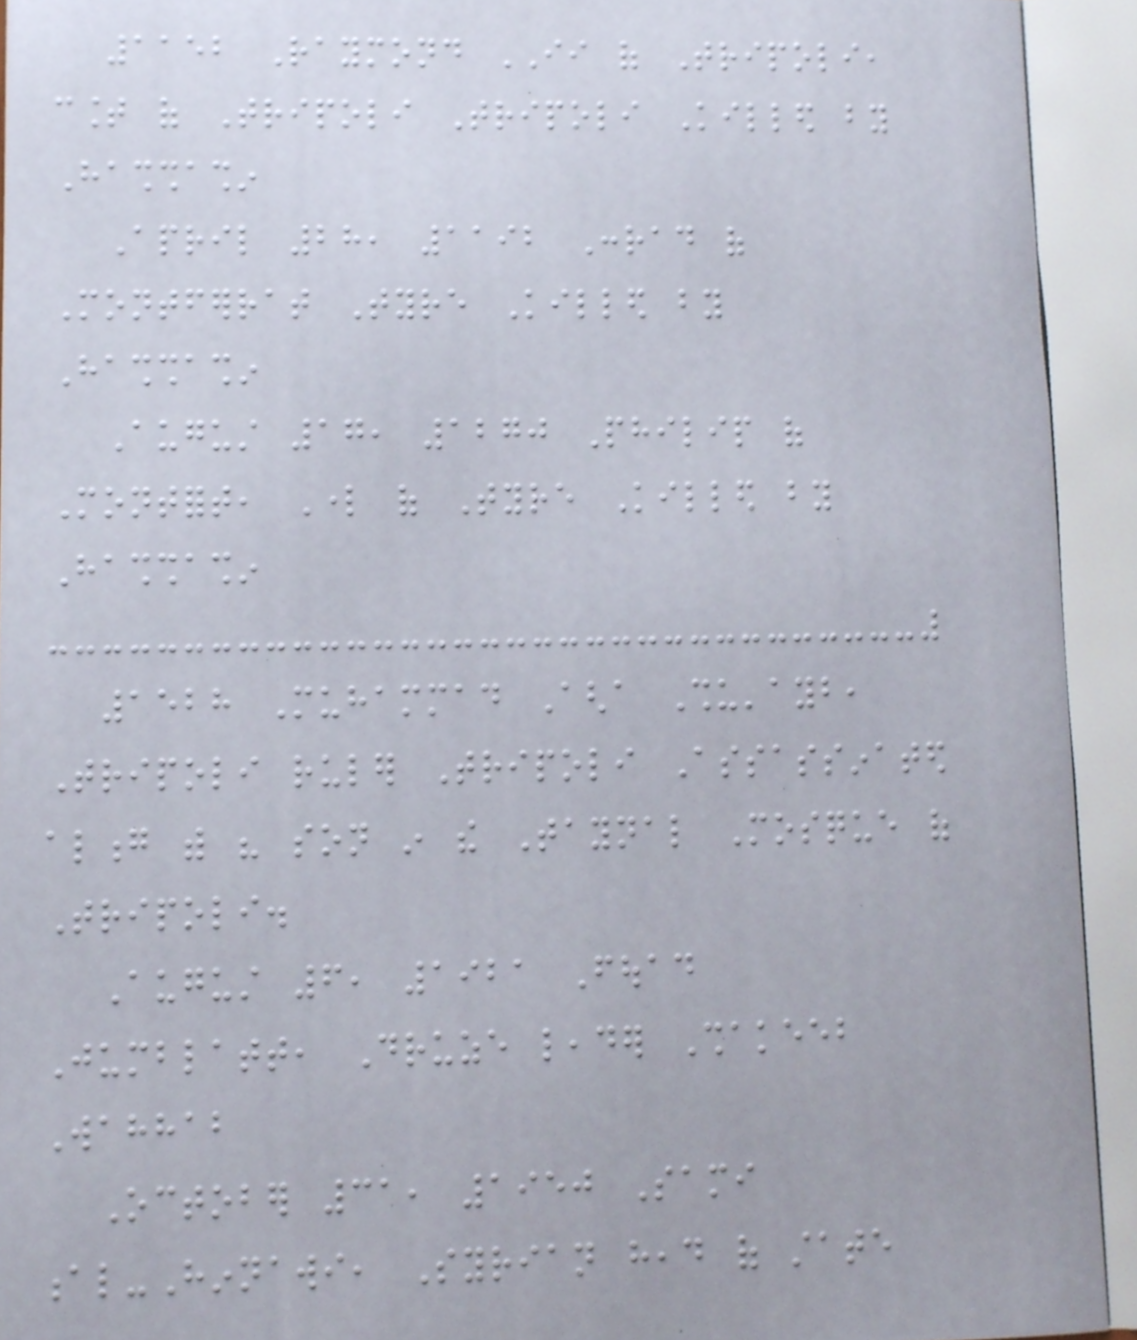1152 Raymond II of Tripoli,
count of Tripoli Tripoli Killed by
Hashshashin
April 28, 1192 Conrad of
Montferrat Tyre Killed by
Hashshashin
August 17, 1270 Philip of
Montfort, Lord of Tyre Killed by
Hashshashin
1528 Muhammad Agha Shu'ayb,
Tripoli ruler Tripoli Assassinated
along with his son in the Taynal Mosque of
Tripoli.
August 6, 1921 Fouad
Jumblatt, Druze leader Shakeeb
Wahhab
October 31, 1950 Sami
al-Hinnawi, Syrian head of state
